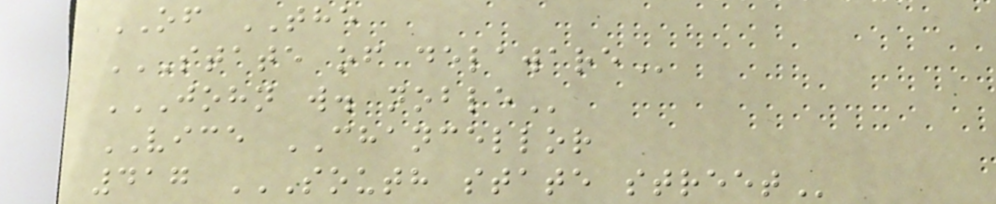OF THE
STATE OF DELAWARE
JOHN W. NOBLE
VICE CHANCELLOR
417 SOUTH STATE STREET
